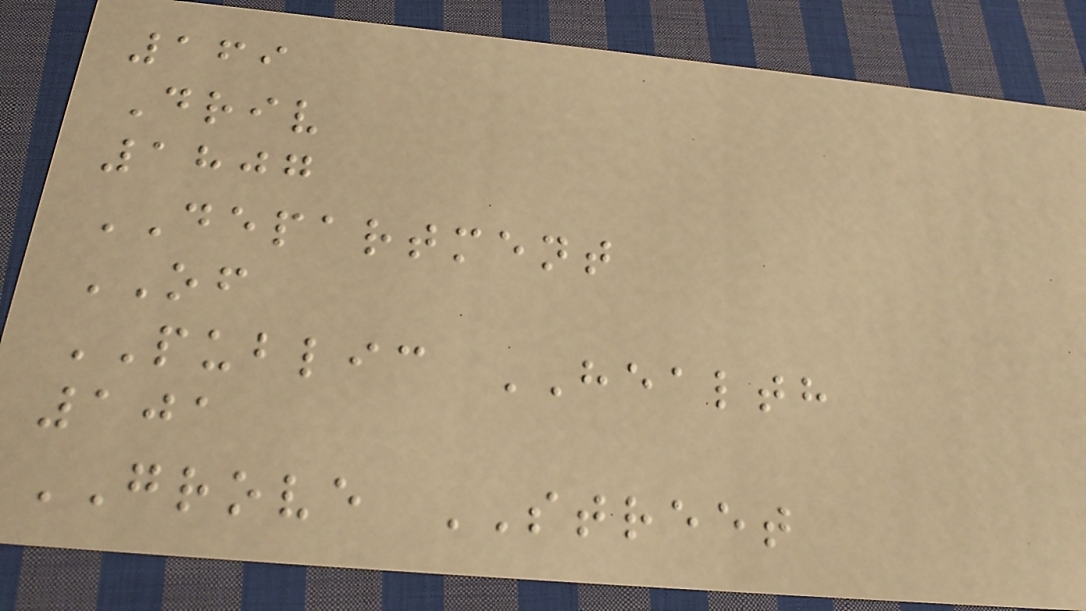169
Driv
1807
DEPARTMENT
OF
PUBLIC HEALTH
101
GROVE STREET
